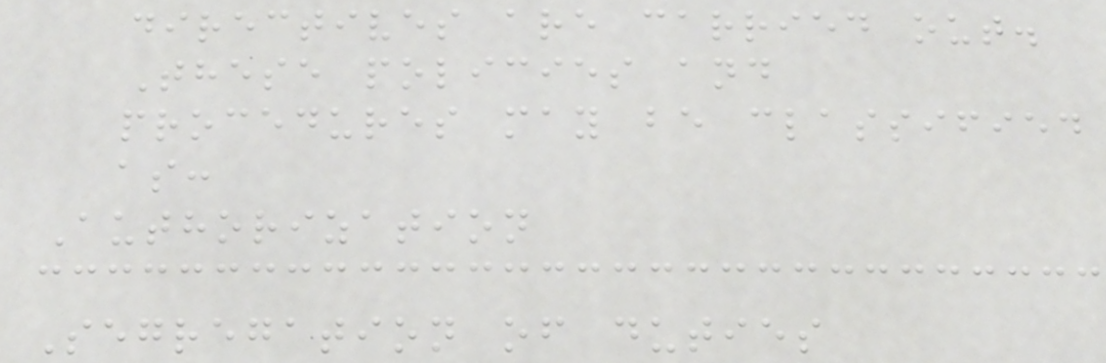directives are carried out.
These policies and
procedures may be classified
as:
Authorization
Segregation of duties
